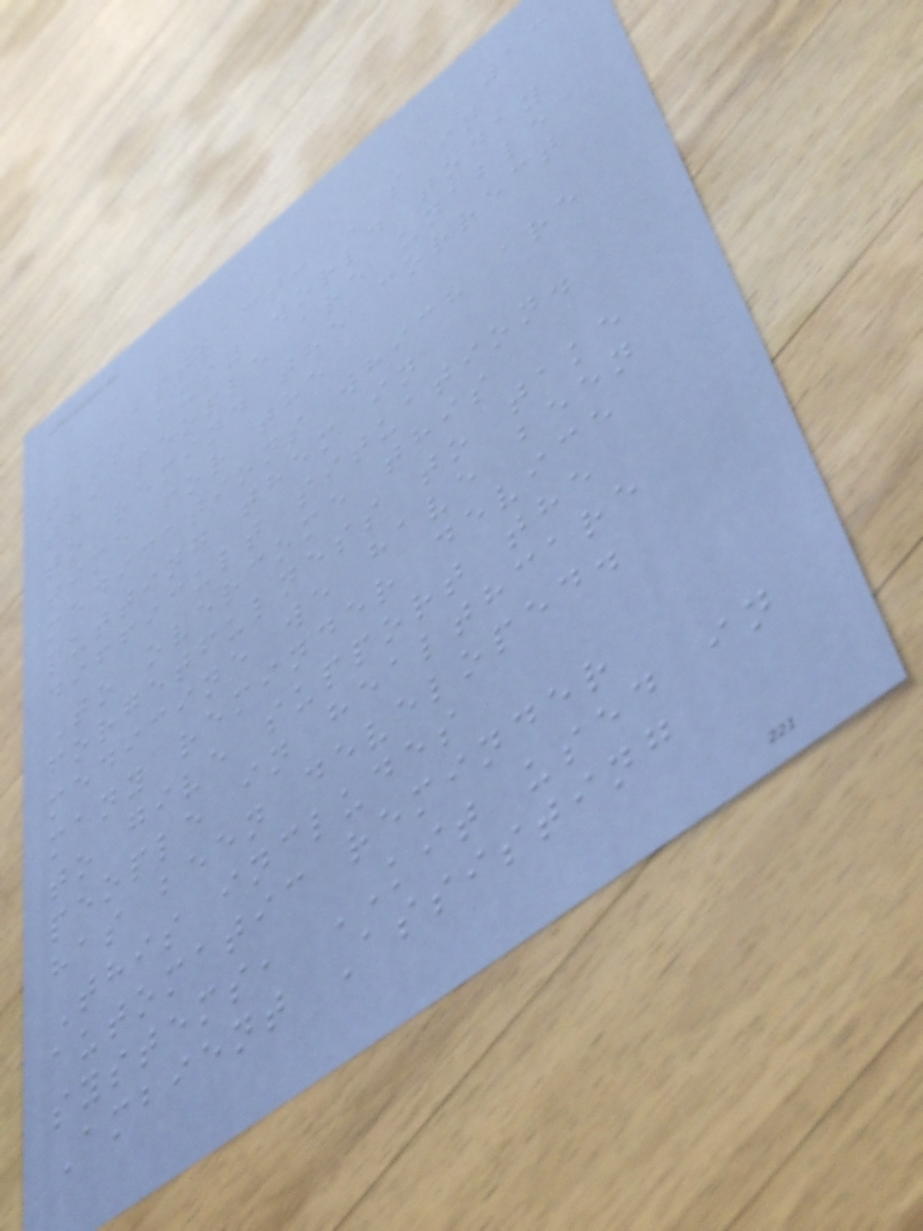13
Abstract: As in
this busy world today
the people are unable
to remind the correct
time for the
medications which are
putting them in
difficult situation.
To overcome this
forgetfulness to take
medicine we have been
many reminder device
to give support the
people in healthcare
has been developed.
This includes
automatic reminder
systems, KIT used in
Ambient Assisting
